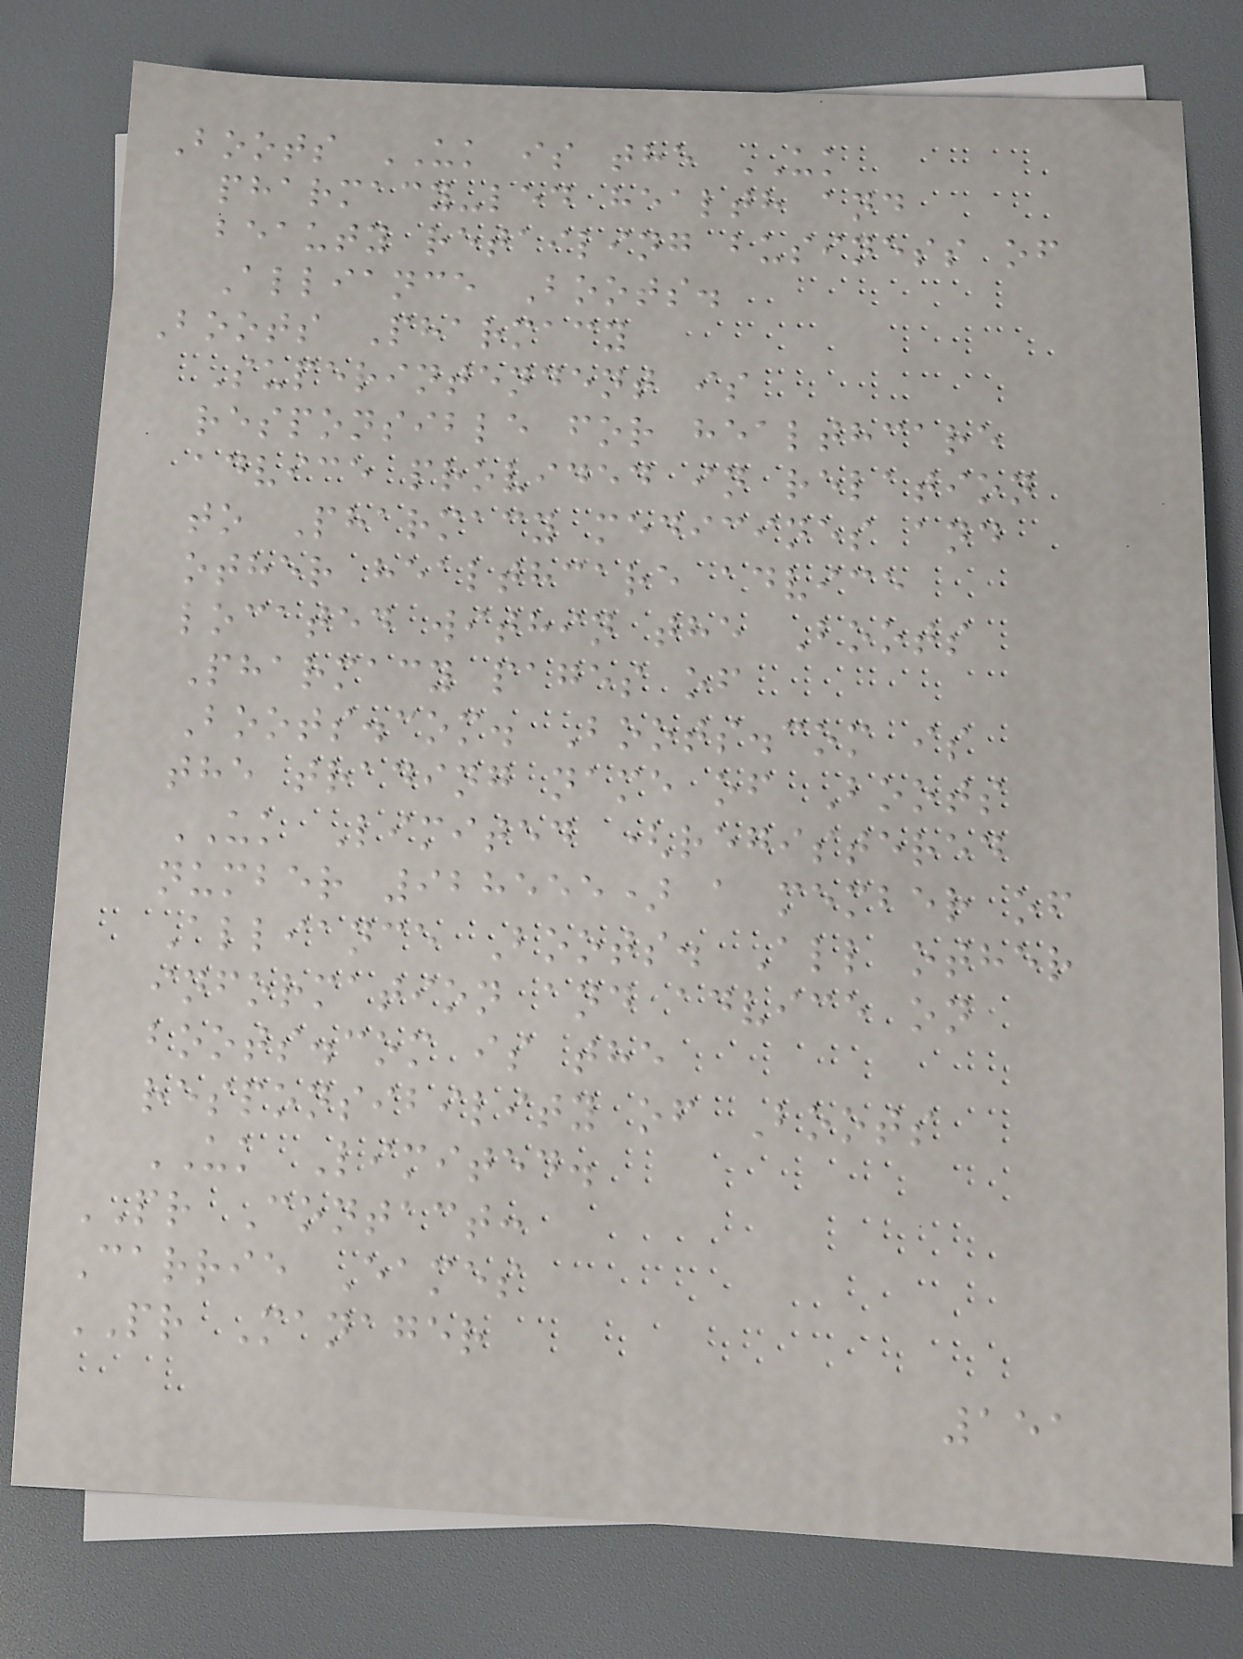Boots UK is the UK
pharmacy-led health and
beauty retailing business of
Alliance Boots.
Boots Pharmacy
Superintendent is
responsible for healthcare
advice provided in relation
to Pharmacy medicines and
other healthcare advice
located within the Boots
Pharmacy pages of
Boots.com. Boots.com is
the trading name of Boots
UK Limited (registered
number 928555) a member of
Alliance Boots. All other
information and advice on
boots.com is the
responsibility of Boots
UK Limited.
PR Contact:
Carrie Eames
PR Manager
151
